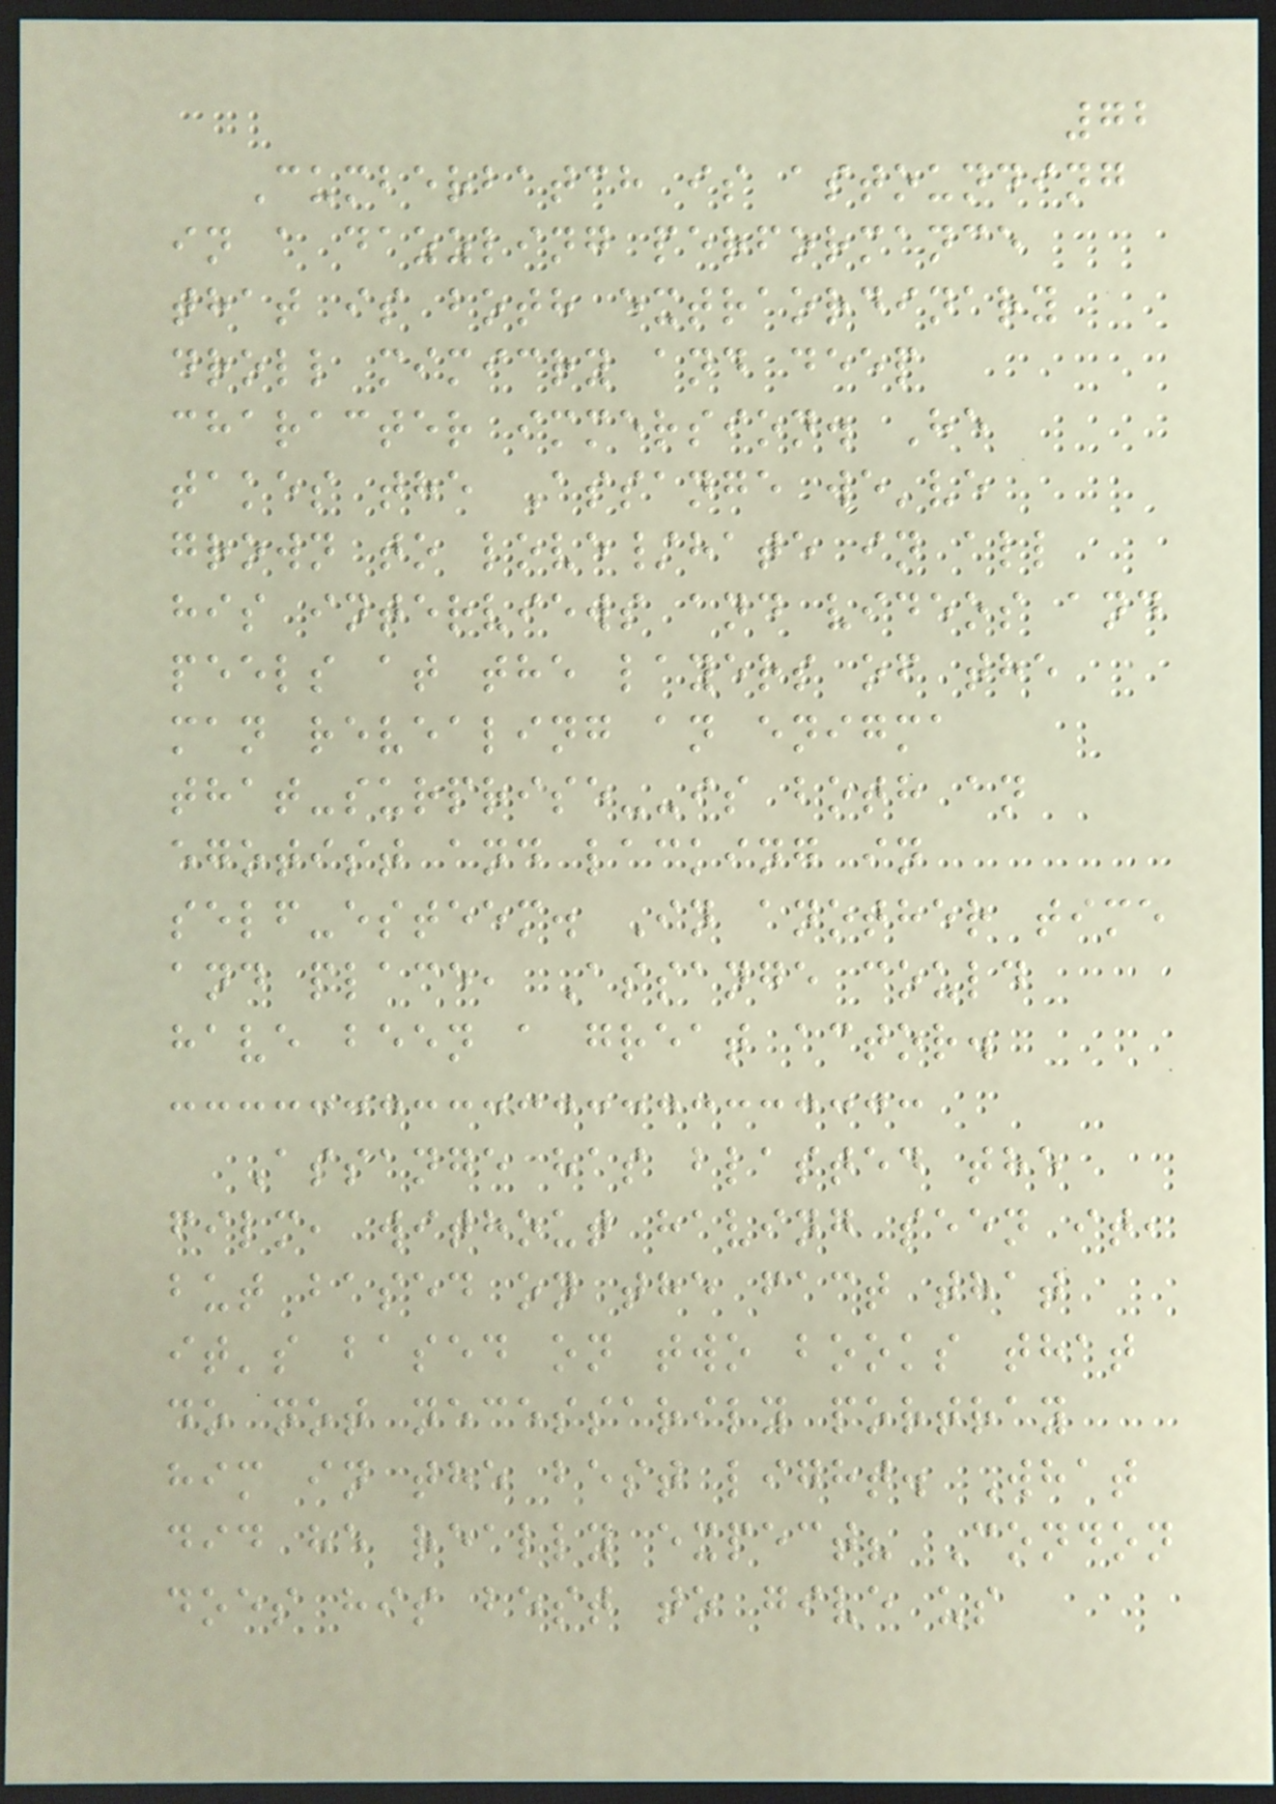72
Cumberbatch is astounding
in a dazzling performance
that is both extraordinary
droll mimicry and deep
character immersion. He
takes the Assange we've
grown to love/hate in all
his interviews and videos and
peels at the layers of the
man revealing an enigma
that-surprise--is both an
egotist and lacking in
self-esteem. In another time
and place, Assange could
have been a great actor.
Assange has blasted the
film, without having seen it,
but based on the fact that
it's based on two books that
do not necessarily portray
him in the best light. What
did he really expect? Condon
does his best to give us
